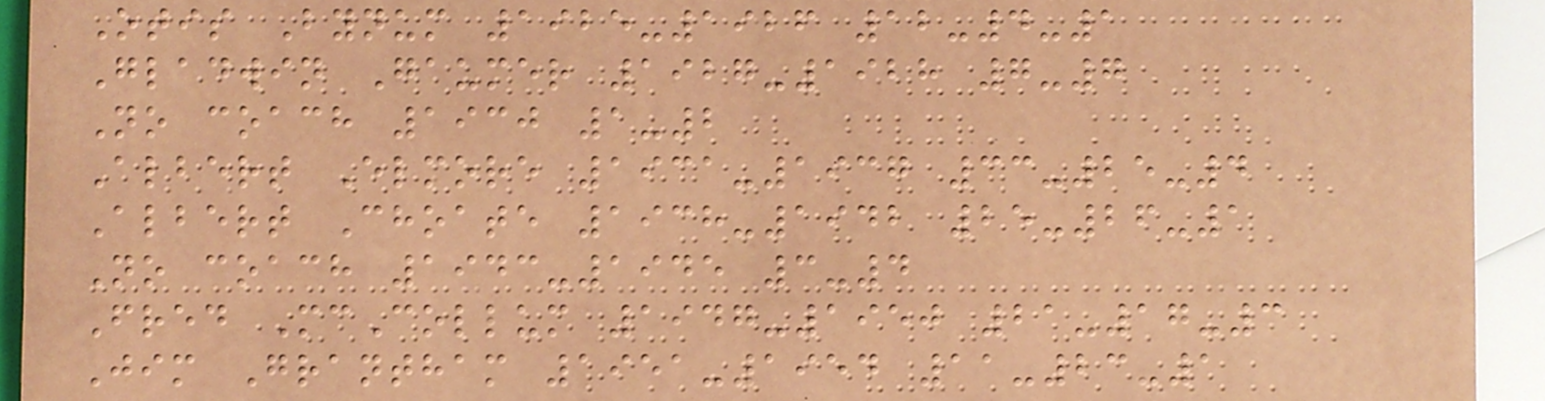Otis Bynum 1925-1926 12-4-1
Gladwin Gaumer 1927-1928 7-7
No coach 1930 1-2
Albert Elmore 1931-1937 33-25-4
Albert Choate 1938-1942 25-26-1
No coach 1943-1945 3-4
Fred McCollum 1947-1950 21-17-3
Jim Grantham 1951-1954 11-23-1
